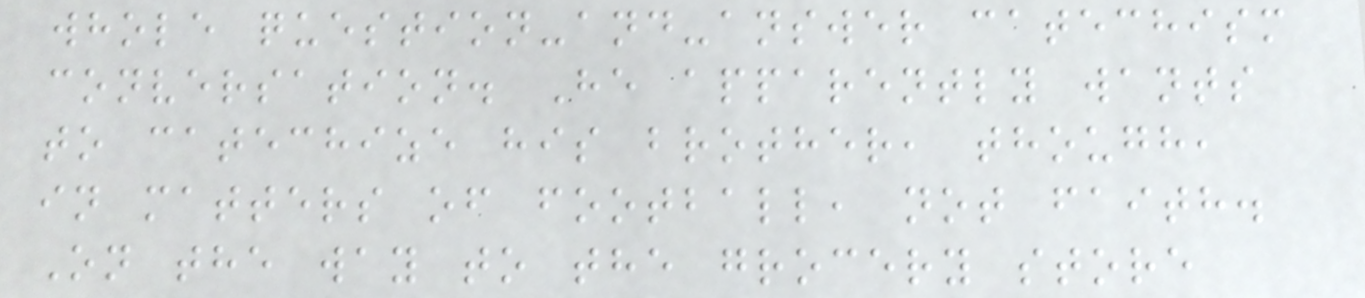whole question-and-answer catechism
conversation. He apparently wants
to catechize his brother, though,
in matters of football, not faith.
On the way to the grocery store
